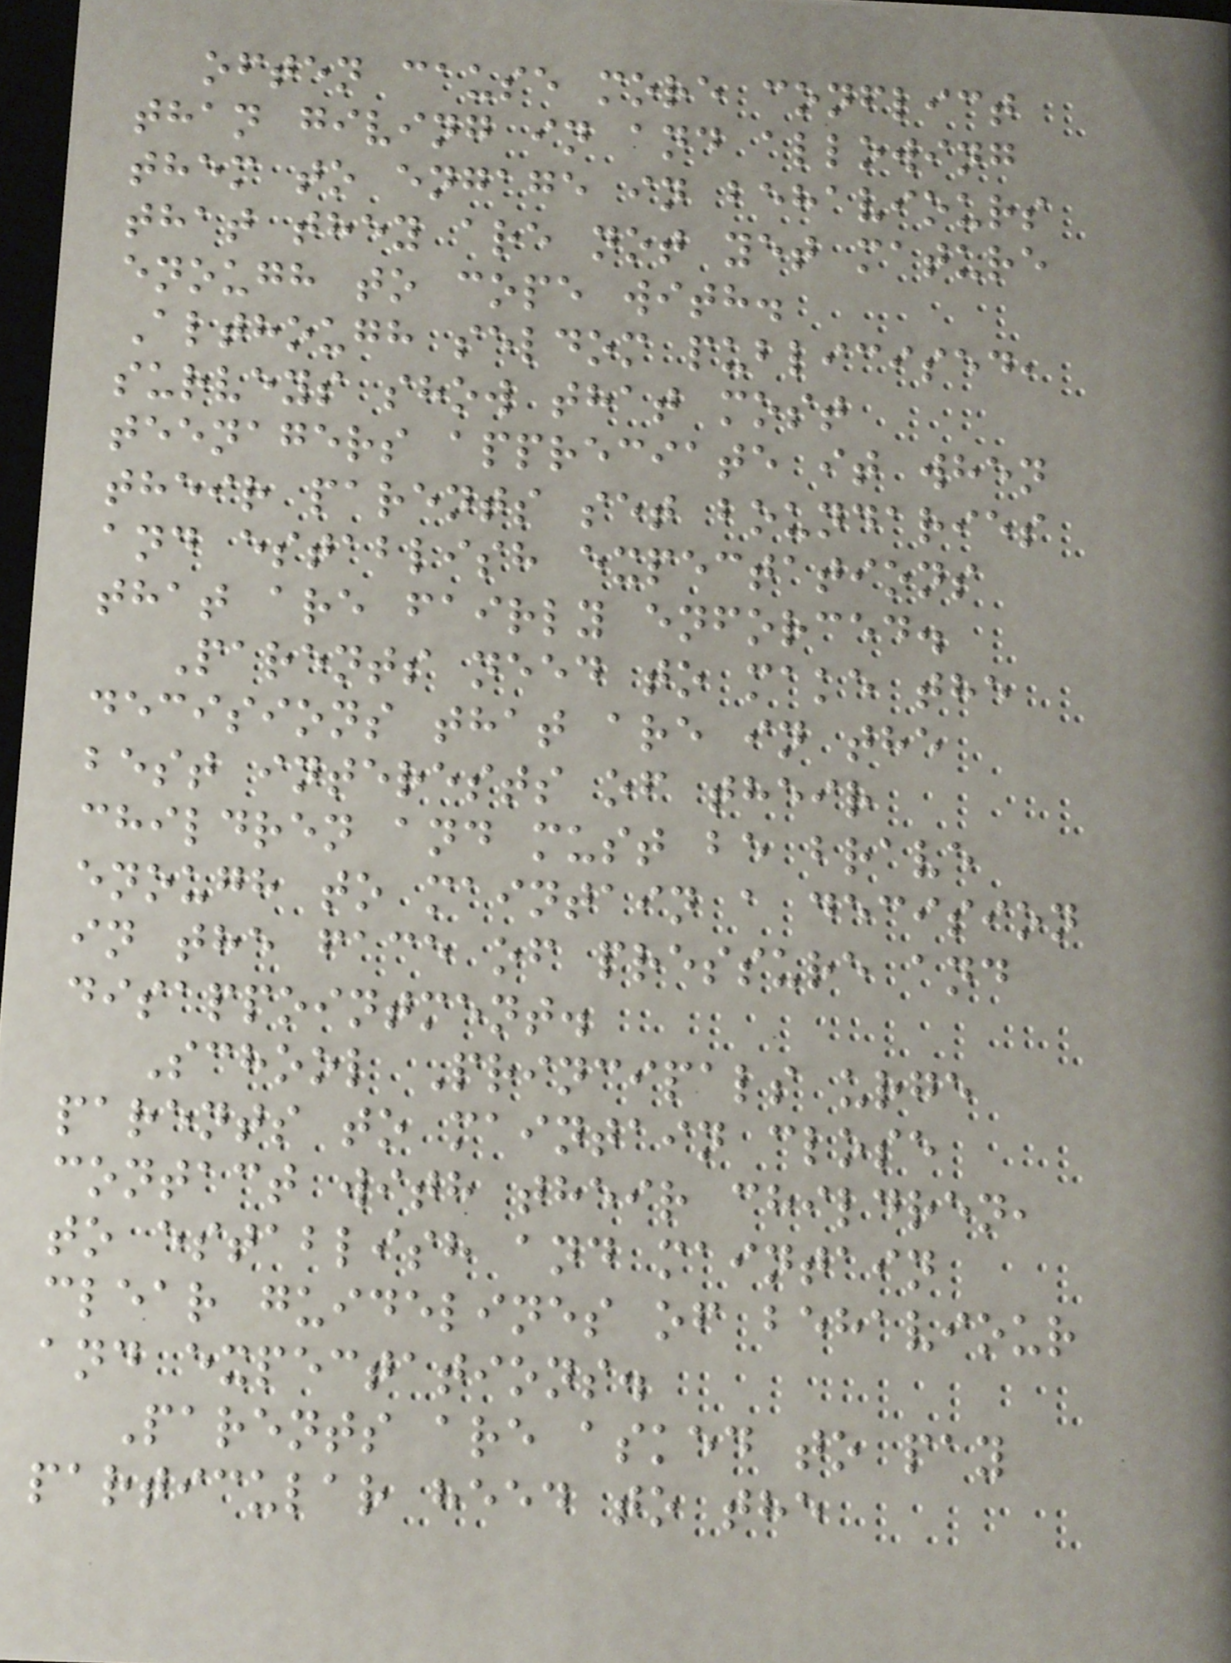often cause more conflict
than giving in and allowing
them to engage in behaviours
that they are not yet mature
enough to cope with.
Although seldom publicised,
surveys show that most
teenagers appreciate it when
their parents set boundaries
and establish expectations
that are fairly enforced.
Parents need to make the
decisions that are in the
best interests of their
children and must be brave
enough to maintain a decision
in the face of pressure and
disappointment.
School Principals urge
parents to maintain close
contact with their children,
to establish and maintain
clear guidelines of behaviour
and expectations.
Parents are asked to pay
particular heed to the
